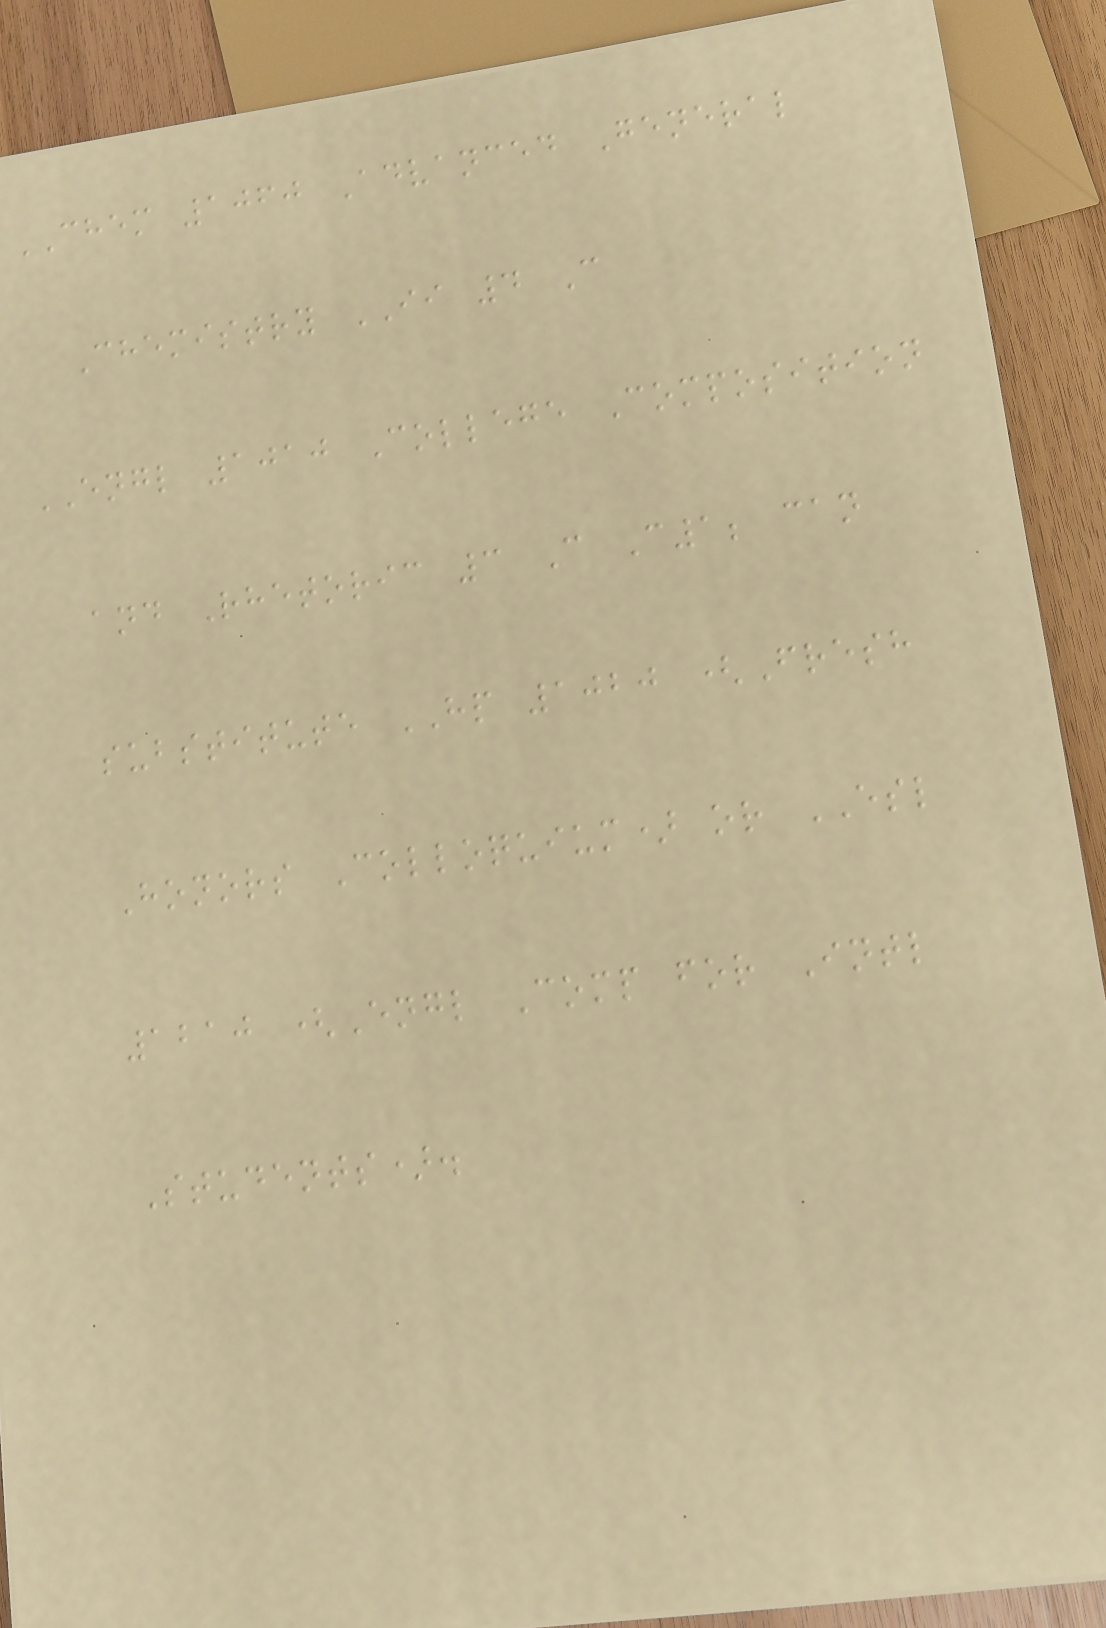CHEM 1060 Advanced General
Chemistry II 4 C
ENGL 1010 College Composition
and Rhetoric 3 C C1; can
substitute HP 1020 (Fresh
Honors Colloquium) or ESL
1210 (Engl Comp for Intl
Students).
